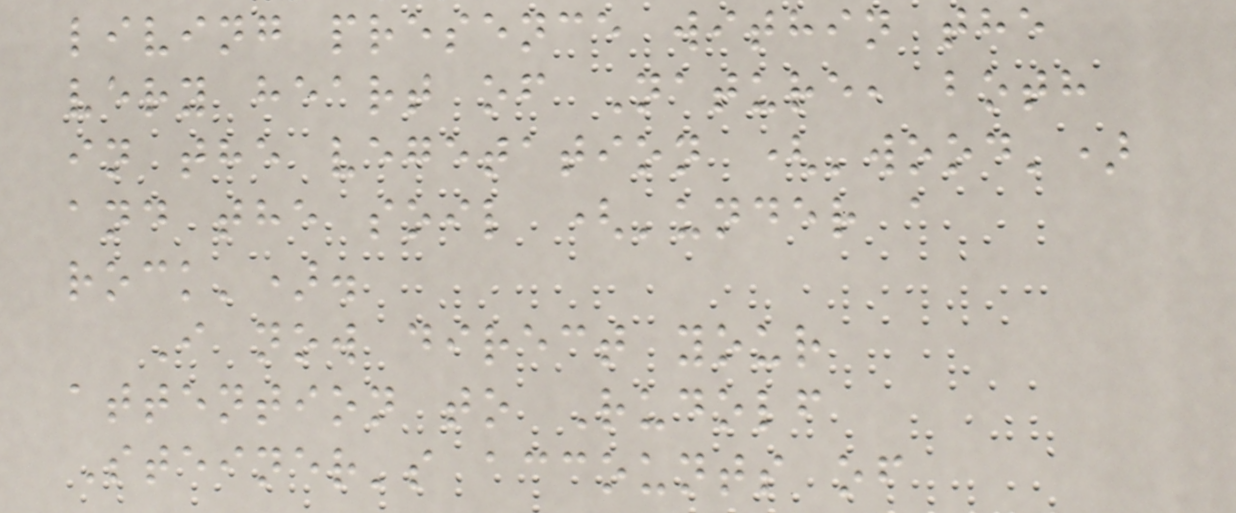living presence within the
very heart of Nature, both
in the vegetation ('wood')
and the soil ('under a
rock').
I now direct your
attention to Rudolf
Steiner's accounts of
